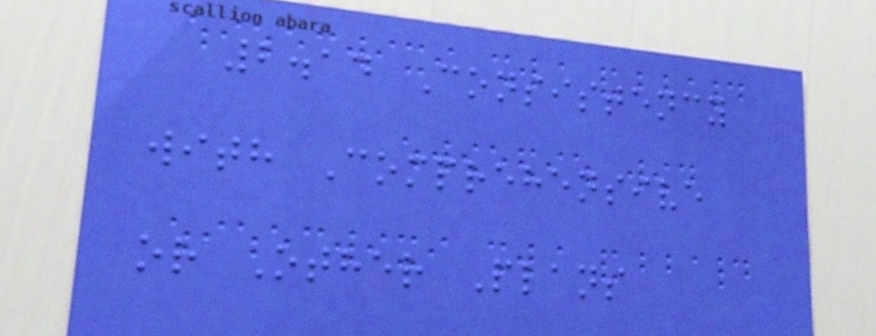2.14 Consistency
with Comprehensive
or Other Plans
